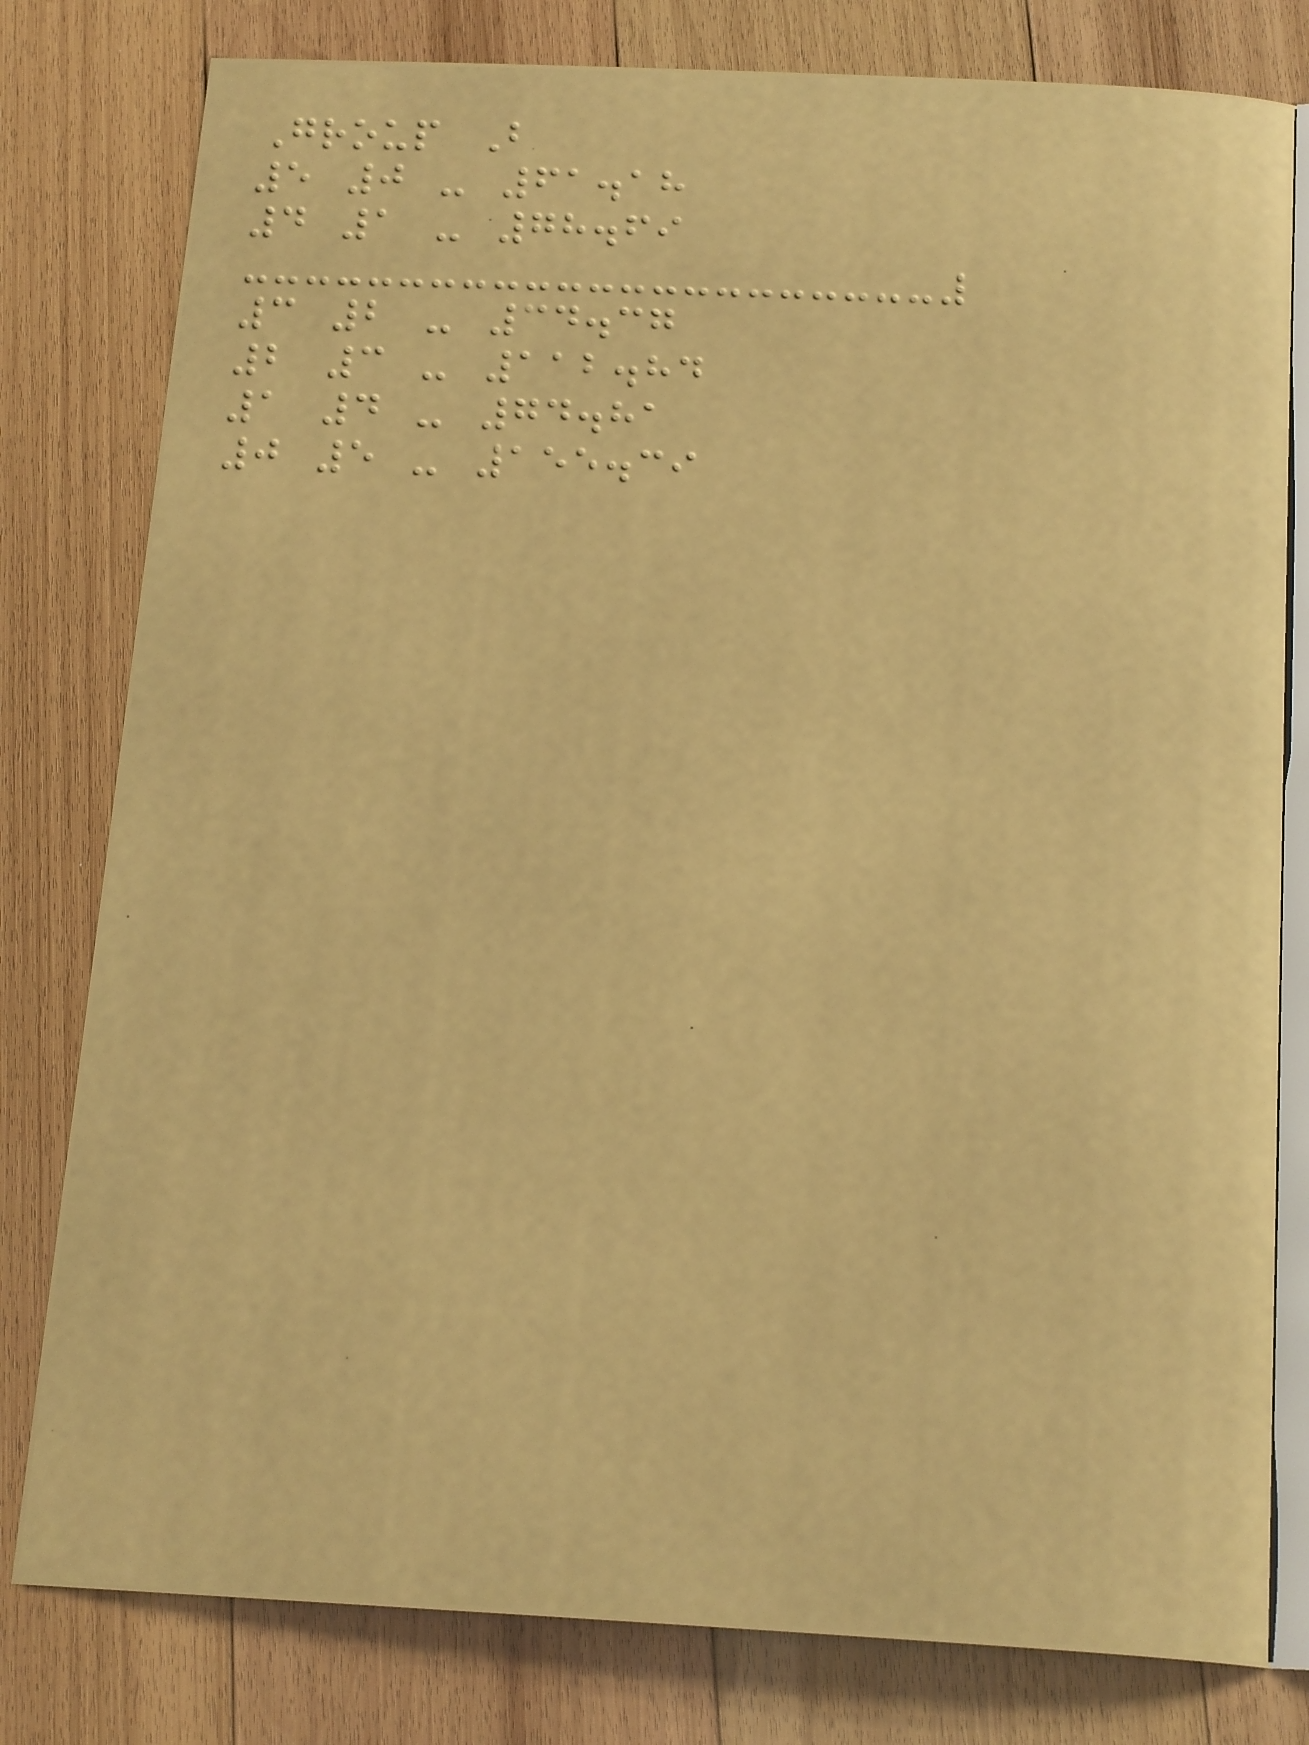Group B
5 0 - 61.18
4 1 - 78.69
3 2 - 34.37
2 3 - 112.84
1 4 - 74.81
0 5 - 155.39
